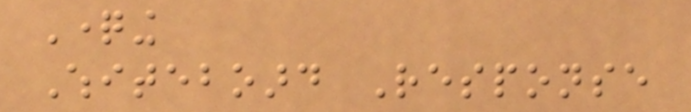Questioning
Whiteboard Response
